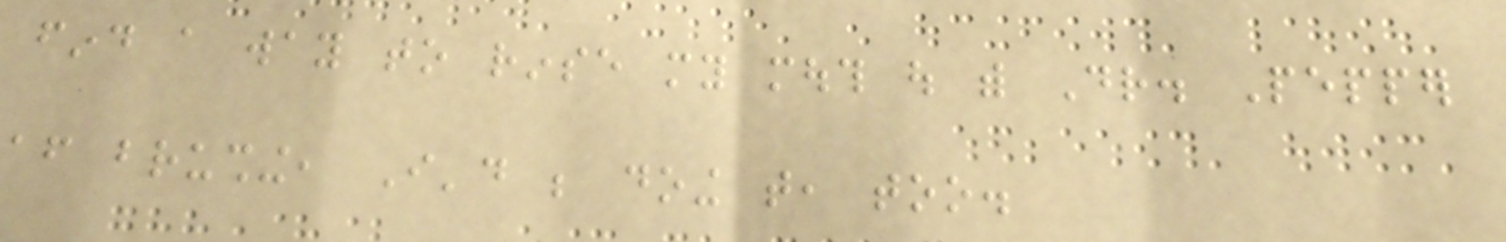find a way to rinse my mouth out with Dr. Pepper
after brushing, I'd be doing that, too.
